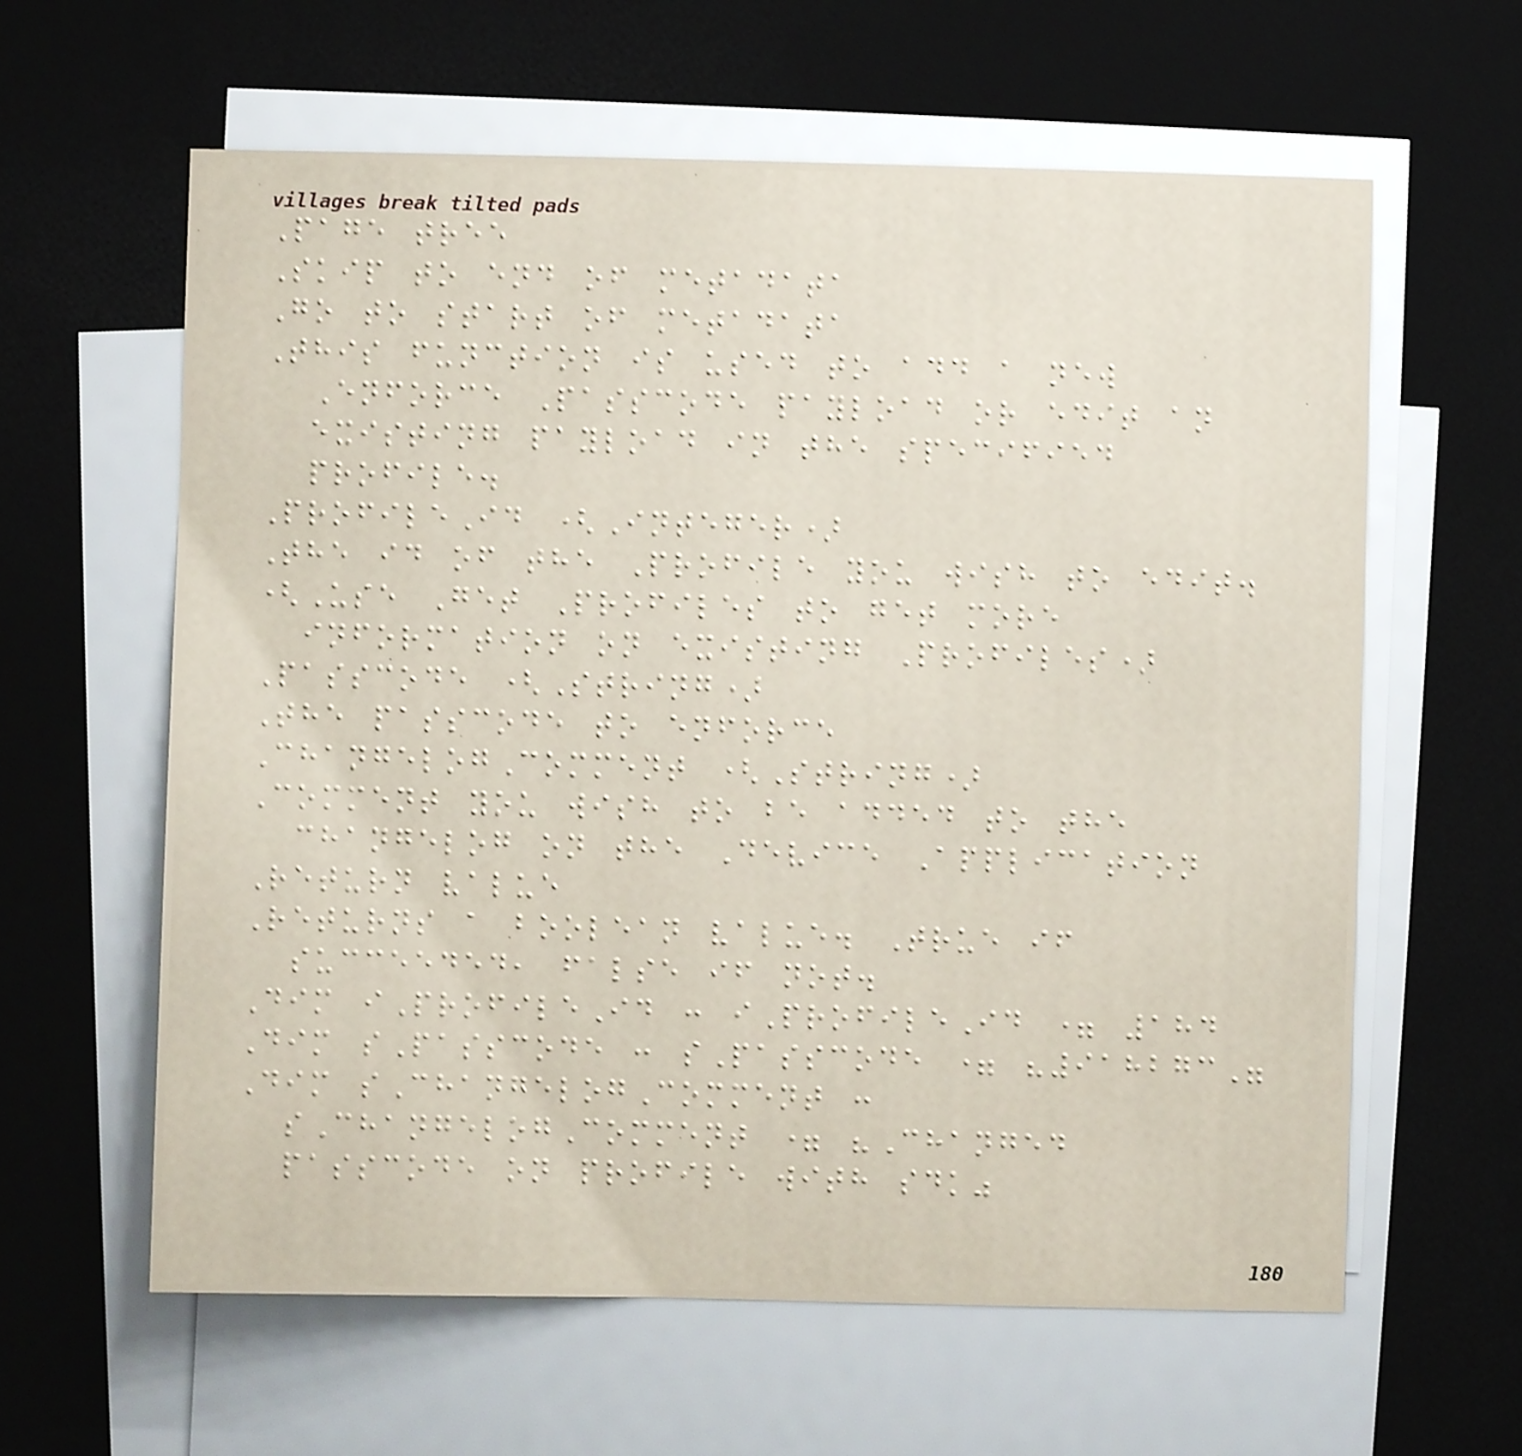Page tree
Skip to end of metadata
Go to start of metadata
This function is used to add a new
Enforce Passcode payload or edit an
existing payload in the specified
profile.
ProfileId (Integer)
The id of the Profile you wish to edit.
(Use Get Profiles to get more
information on existing Profiles)
Passcode (String)
The passcode to enforce
ChangelogComment (String)
Comment you wish to be added to the
changelog on the Device Application
Return value
Returns a boolean value. True if
succeeded, false if not.
Dim iProfileId : iProfileId = 184
Dim sPasscode : sPasscode = "918273"
Dim sChangelogComment :
sChangelogComment = "Changed
passcode on profile with sdk"
